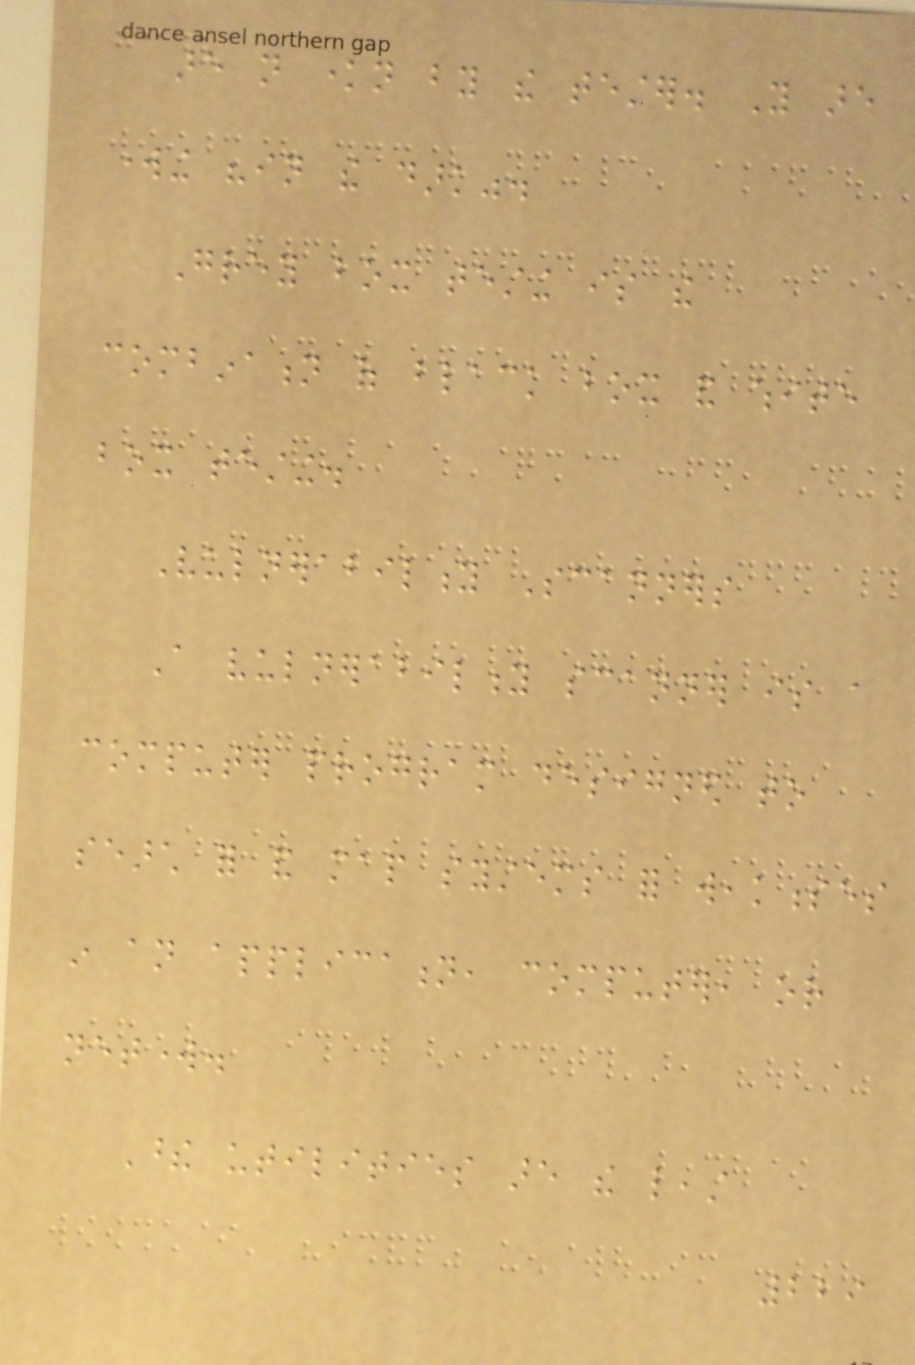are not known by the tester. You are
working "in the dark".
Grey box testing is the
combination of black box and white
box testing.
Vulnerability Scanners
A vulnerability scanner is a
computer program designed to
search for and map systems for weaknesses
in an application, computer, or
network.
These utilities are the least
229
